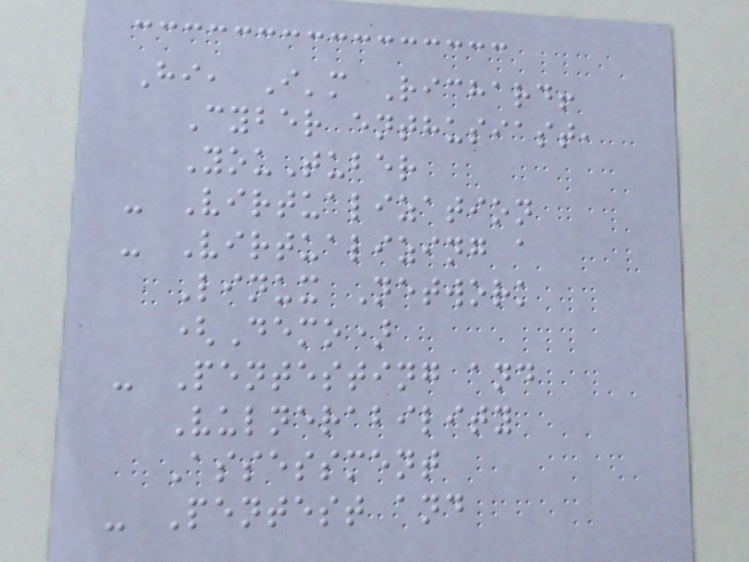Hi, I'm Richard!
Cyber enthusiast,
YouTuber
- Virtualization
- Virtualizing a
Linux Network
(Demo)
- Pentesting and
Vulnerability
Assessment
- Pentest and
